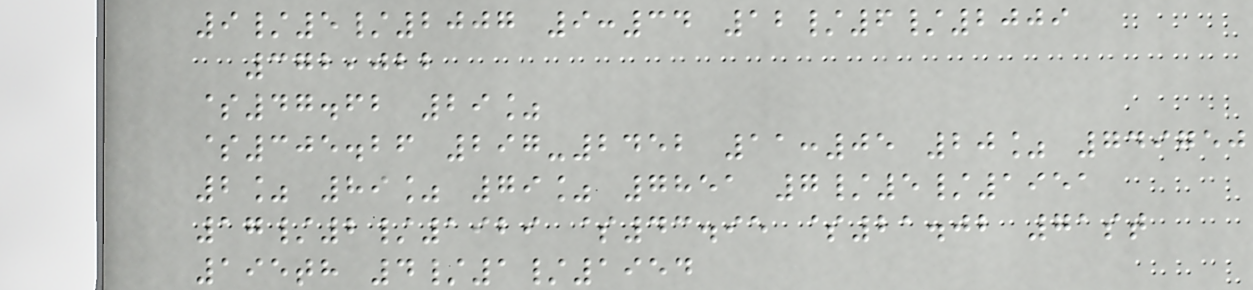9/5/2007 9:34 12/6/2009
372,022
$47.62 29%
$305.26 297-2452 11:05 20% 749750
2% 89% 79% 7851 7/5/1951
17/2/1929 $43.95 $21.02 71st
195th 4/1/1954
